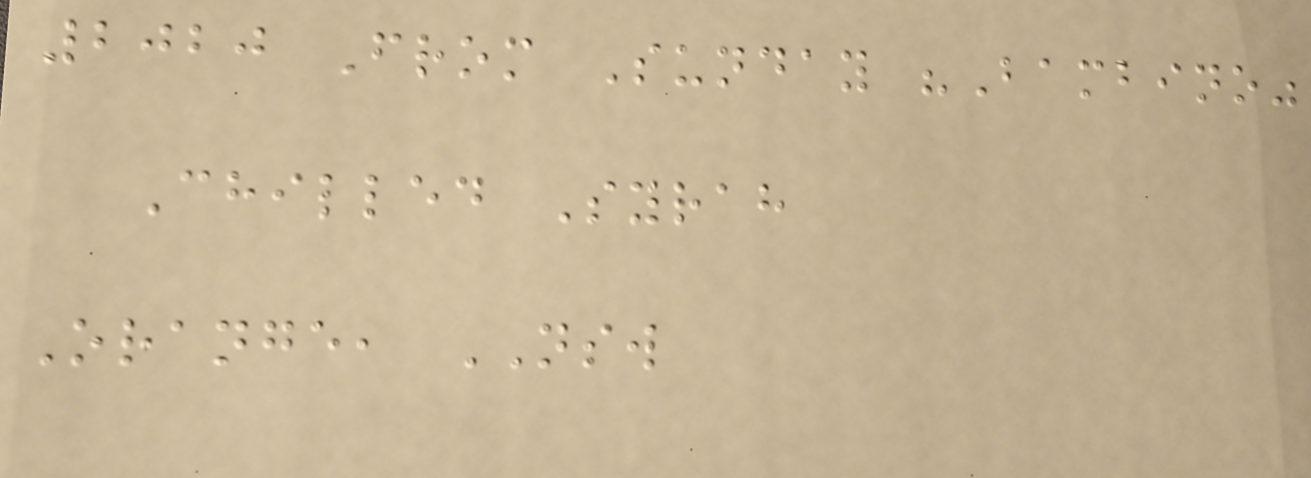2020 From Sunday "Bambino"
Chilled Syrah
Orange, NSW
